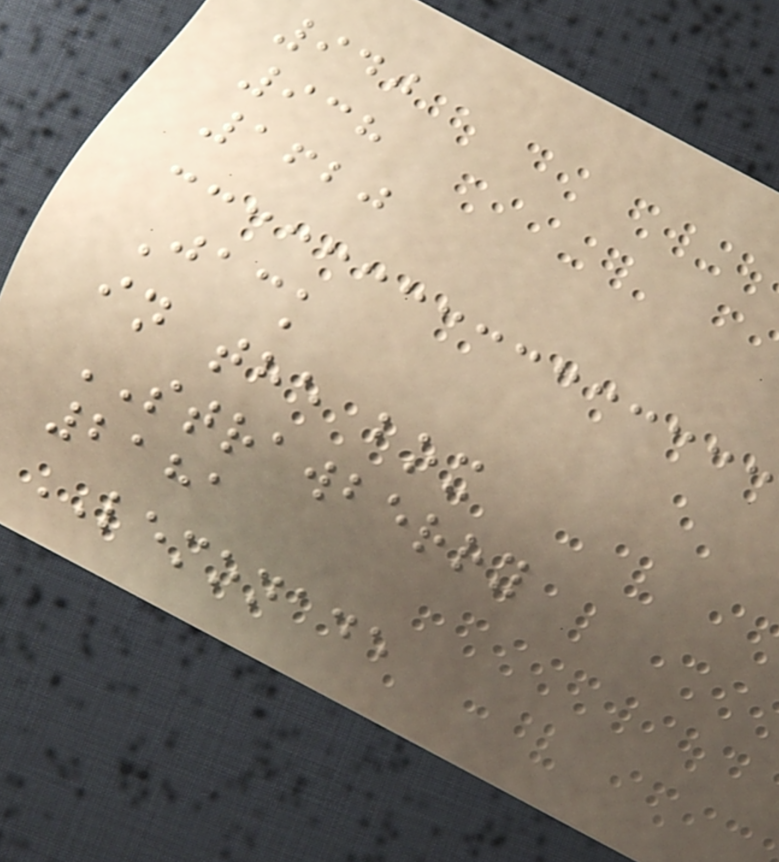940
938
1620
Jack
in the box
STRAWBERRY
2181
LEMONADE
